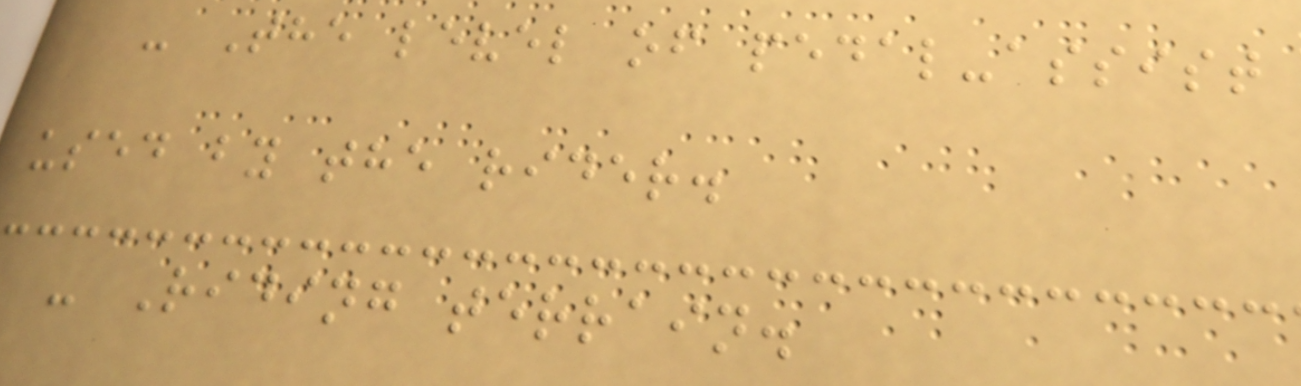- The level of pedal-assist
used by the rider.
- Riding terrain.
